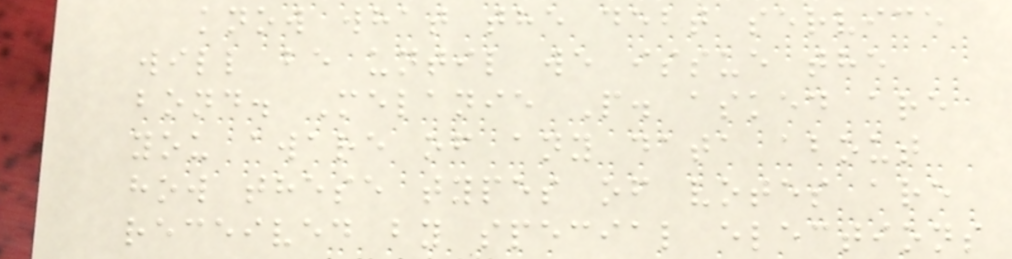know what the debt service
will be until we issue the
bond. Melanie P. asked are
you aware of any data about
how these types of votes are
received by special elections
